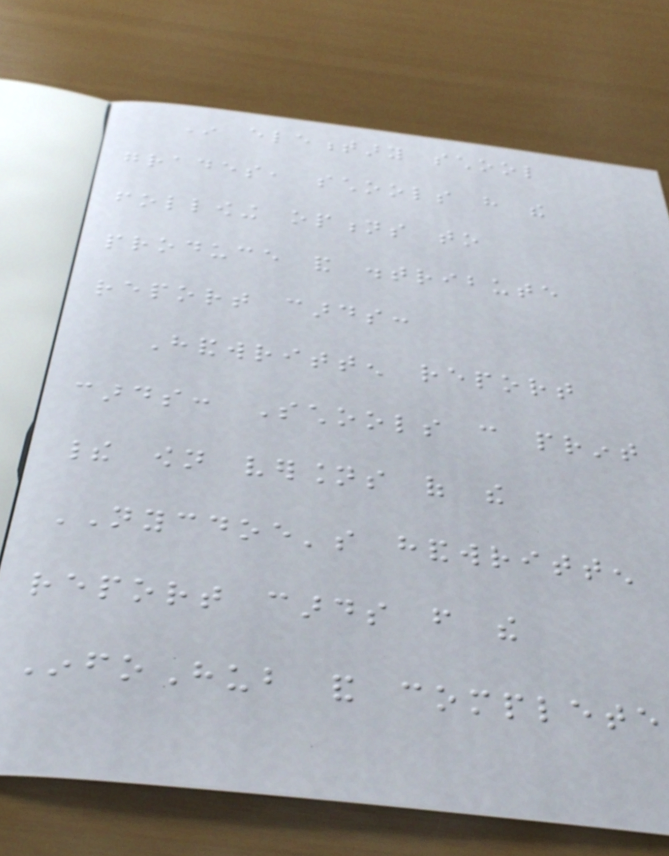In elementary school
grades, schools have the
following options to
produce and distribute
report cards:
Handwritten report
cards: Schools can print
their own versions of the
NYCDOE's handwritten
report cards from the
InfoHub and complete
